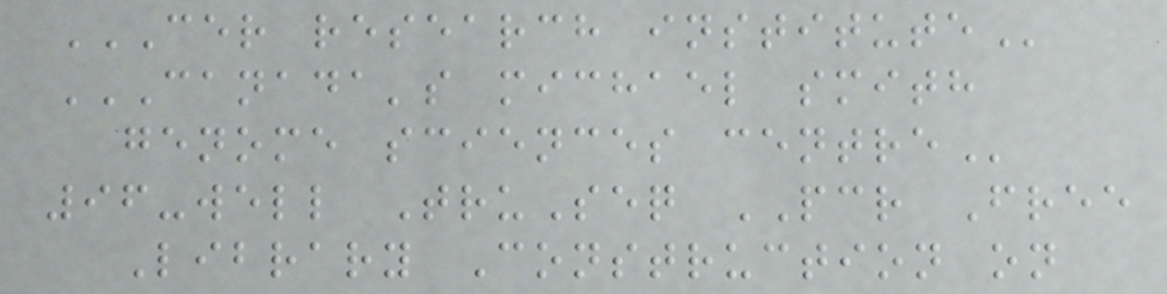CER RESEARCH INSTITUTE
CANADA'S MICHAEL SMITH
GENOME SCIENCES CENTRE
96-well TruSeq PCR Free
Library Construction on
